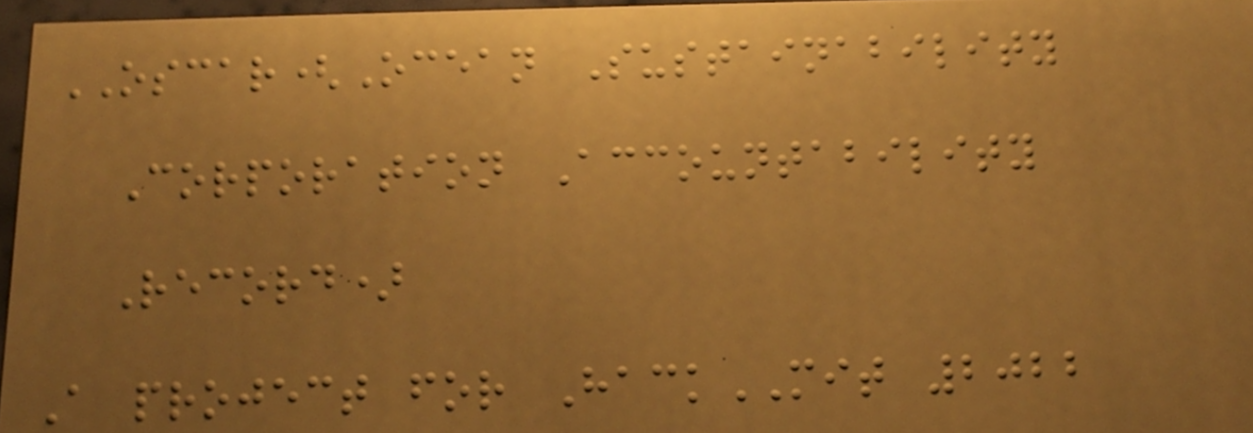OSCAR(Ocean Sustainability
Corporation Accountability
Record)
A project for HackMIT 2022
